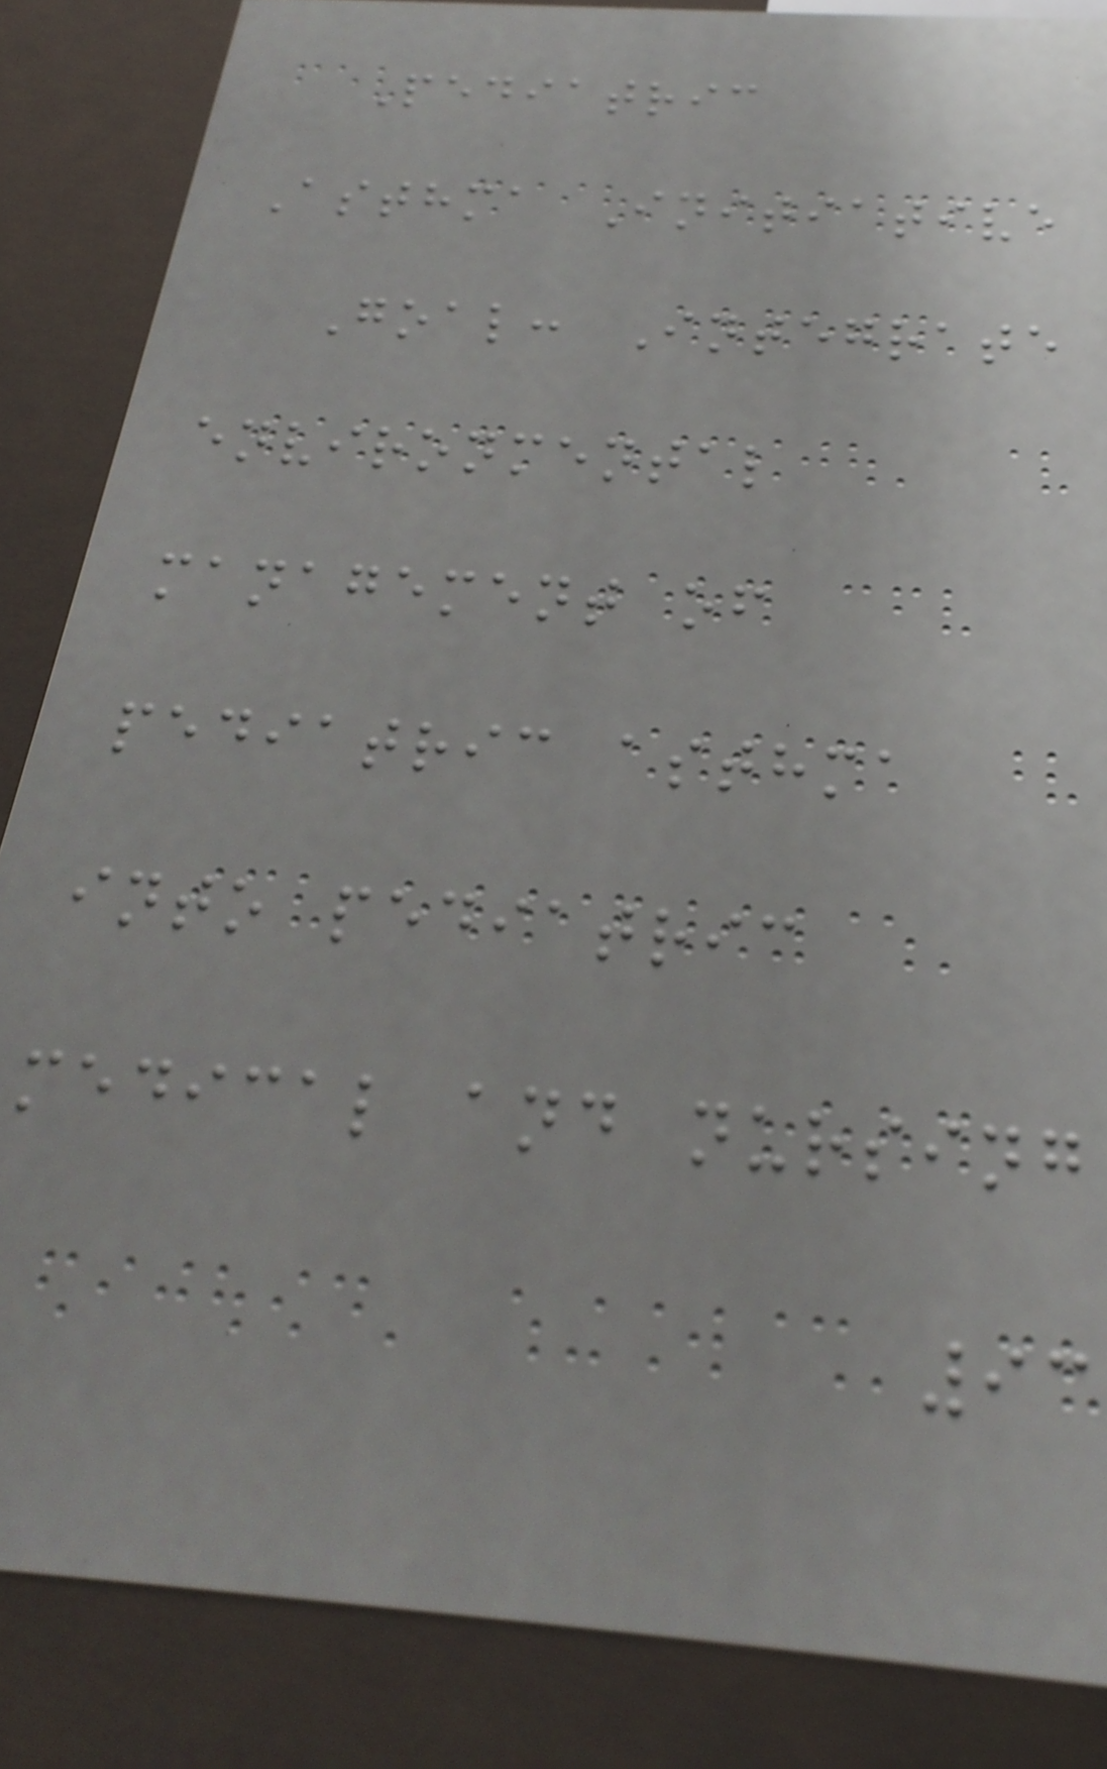Pediatric
Asthma Initiative
Goal: Integrate
environmental
management of
pediatric asthma
into pediatric
medical and nursing
93
